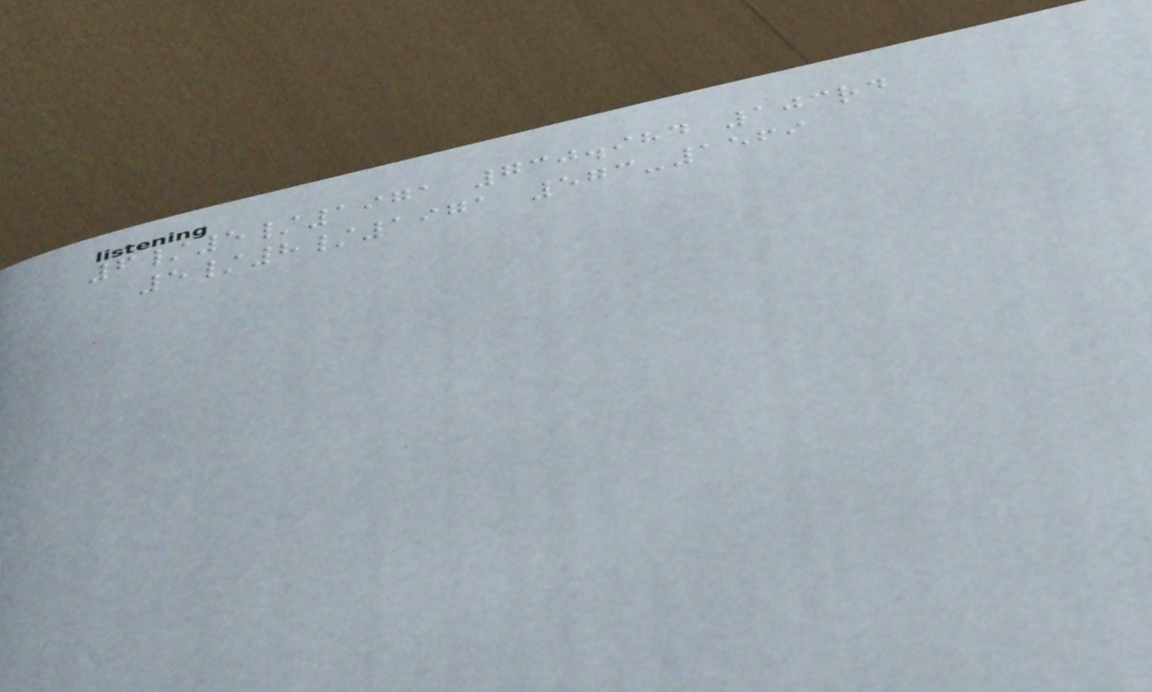6/5/1971 730.984 103rd
5/8/1971 573-1569
